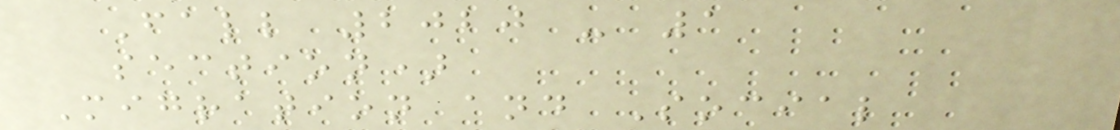Fall 2020 - 1
section)
Migration and Social
